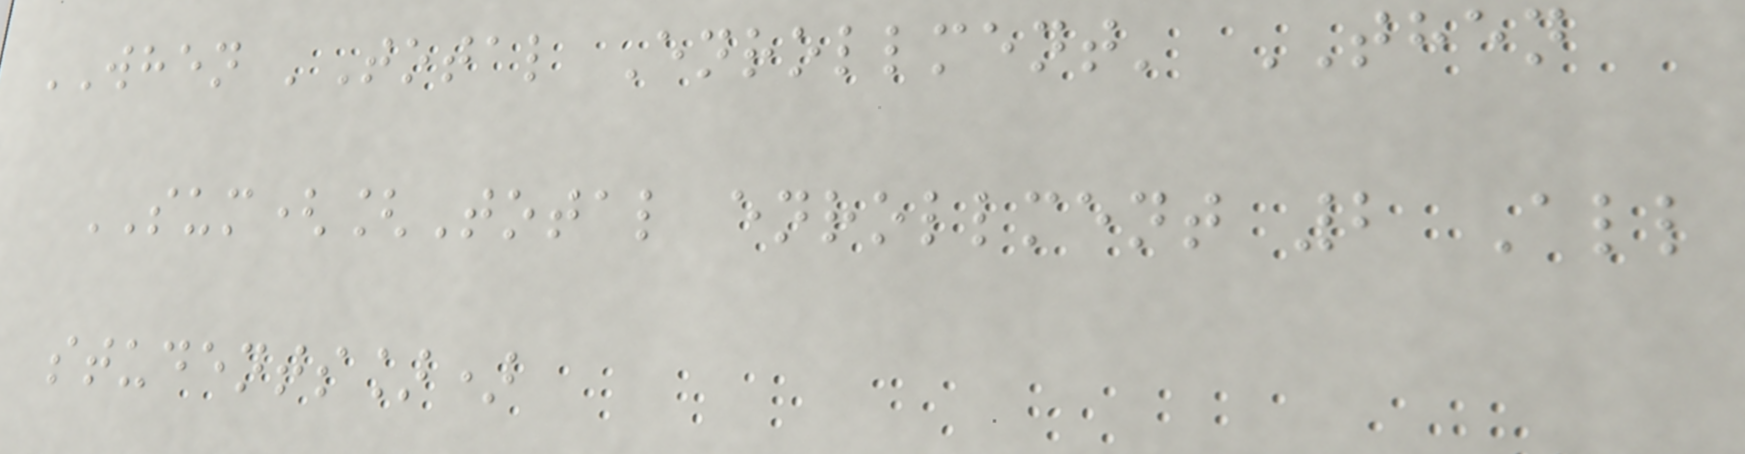WHEN 'Total Enrollment' THEN
SUM([Total enrollment 2 All
students])
